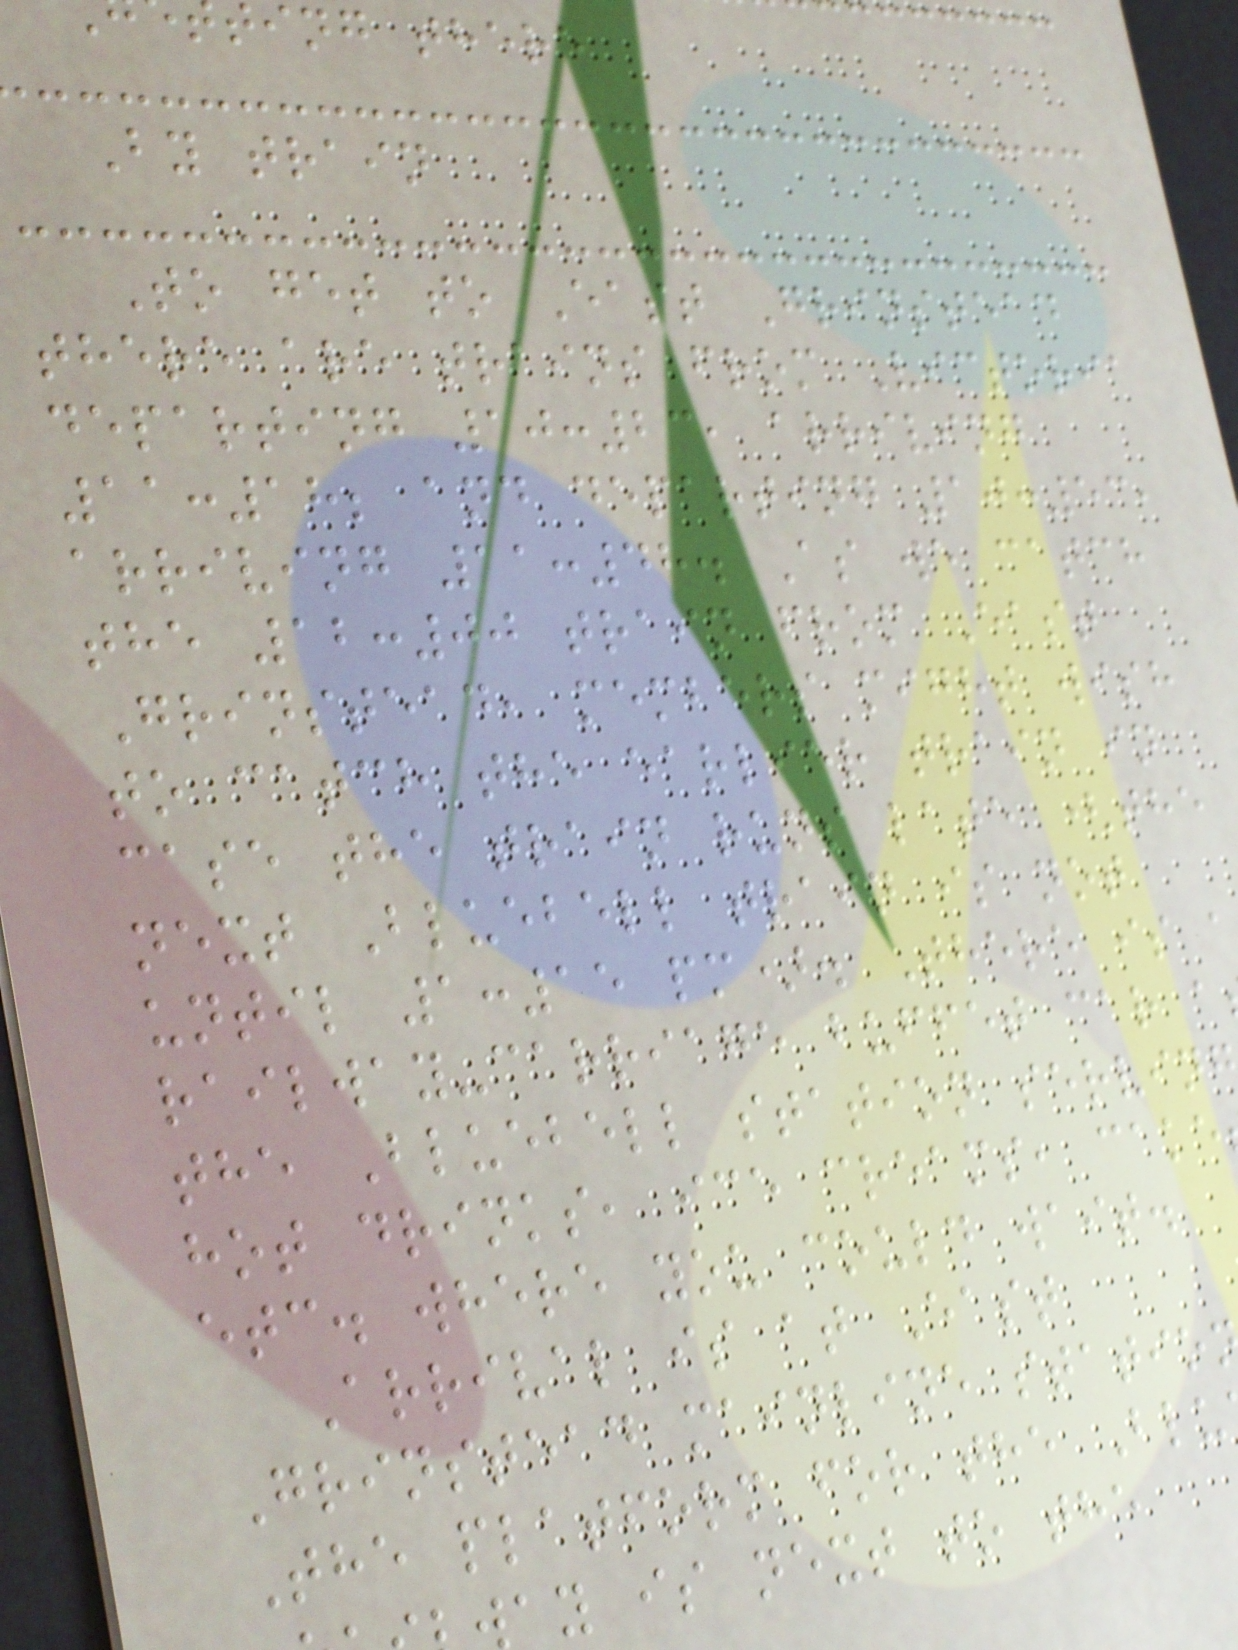ing there
By train
To get to East Grinstead
there are trains from Victoria
departing 10:23, arriving
11:18; and departing 10:53,
arriving 11:48. As we catch
the 12:00 train from East
Grinstead, members might wish
to catch the earlier train in
case the train runs late (the
next Bluebell train is not
until 1:15 pm). There is
railway-carriage buffet car a
the Bluebell station servin
hot drinks, ice creams, cake
etc. where you could wait.
Arrival is at East
Grinstead mainline statio
The platform for the Blu
ay is next to the
